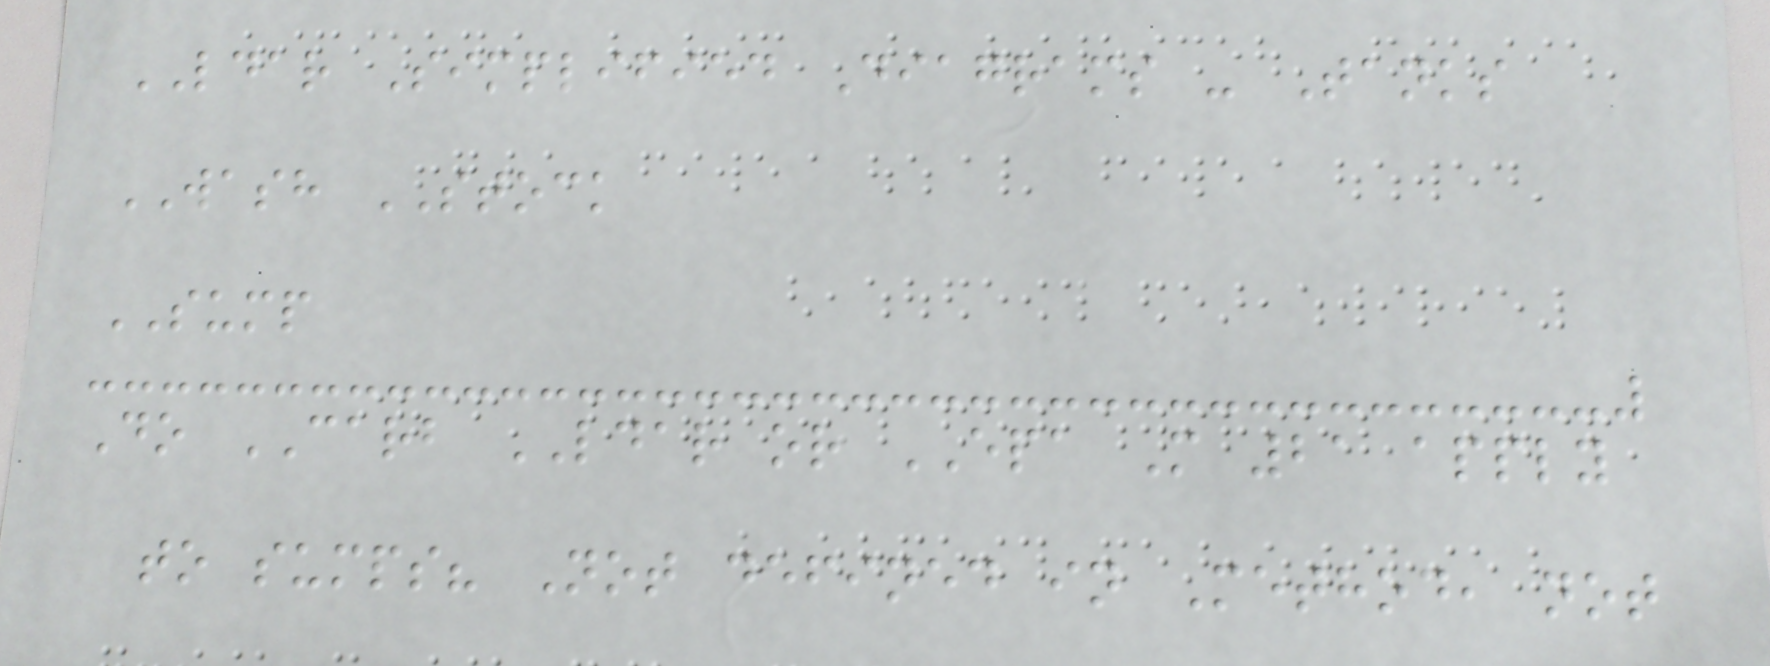LDAR Simplified Diagrams - Tanks
WASH STOCK
SUMP
Do CARB LDAR or EPA M 21 apply
to sumps? Not defined in Method, not
